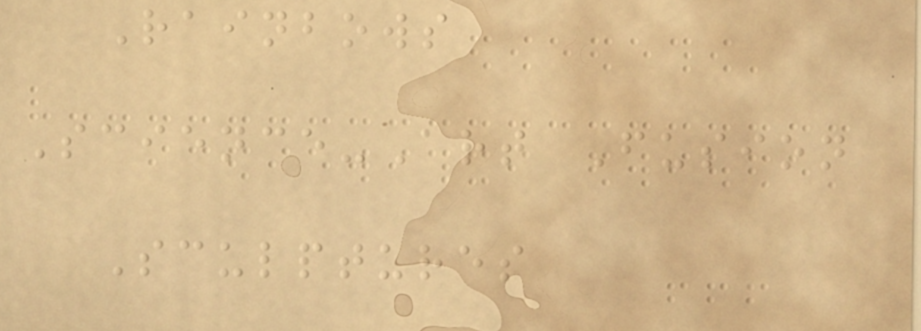Rainbows
Science-Art Fusion
Sculptures
